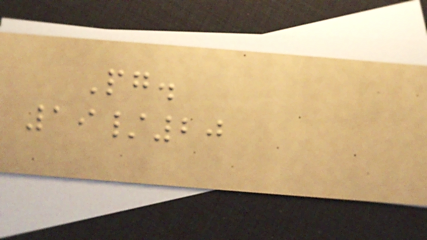Pg.
19/20
